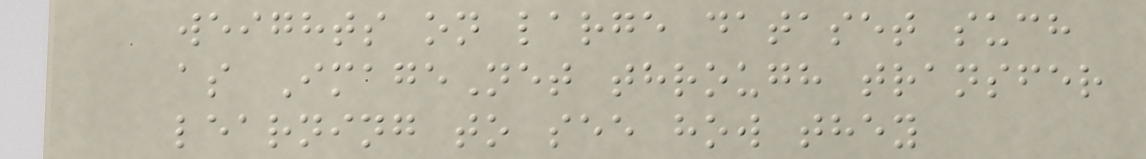weights on large dataset such
as ImageNet through transfer
learning to see how they
